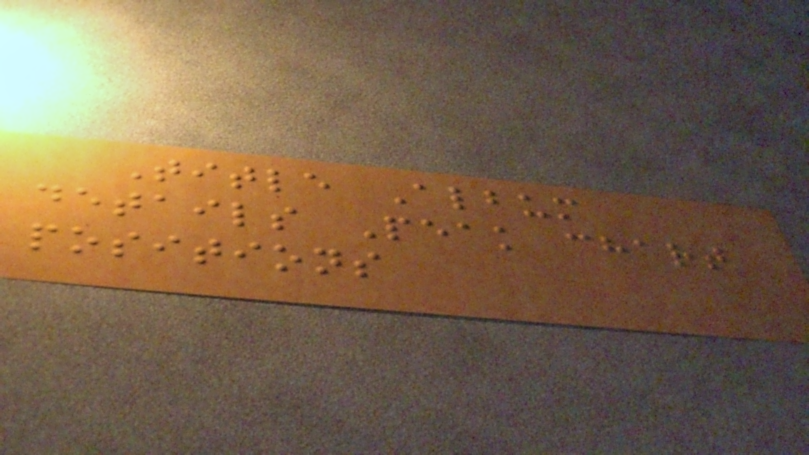Title Album
details Peak chart
positions
